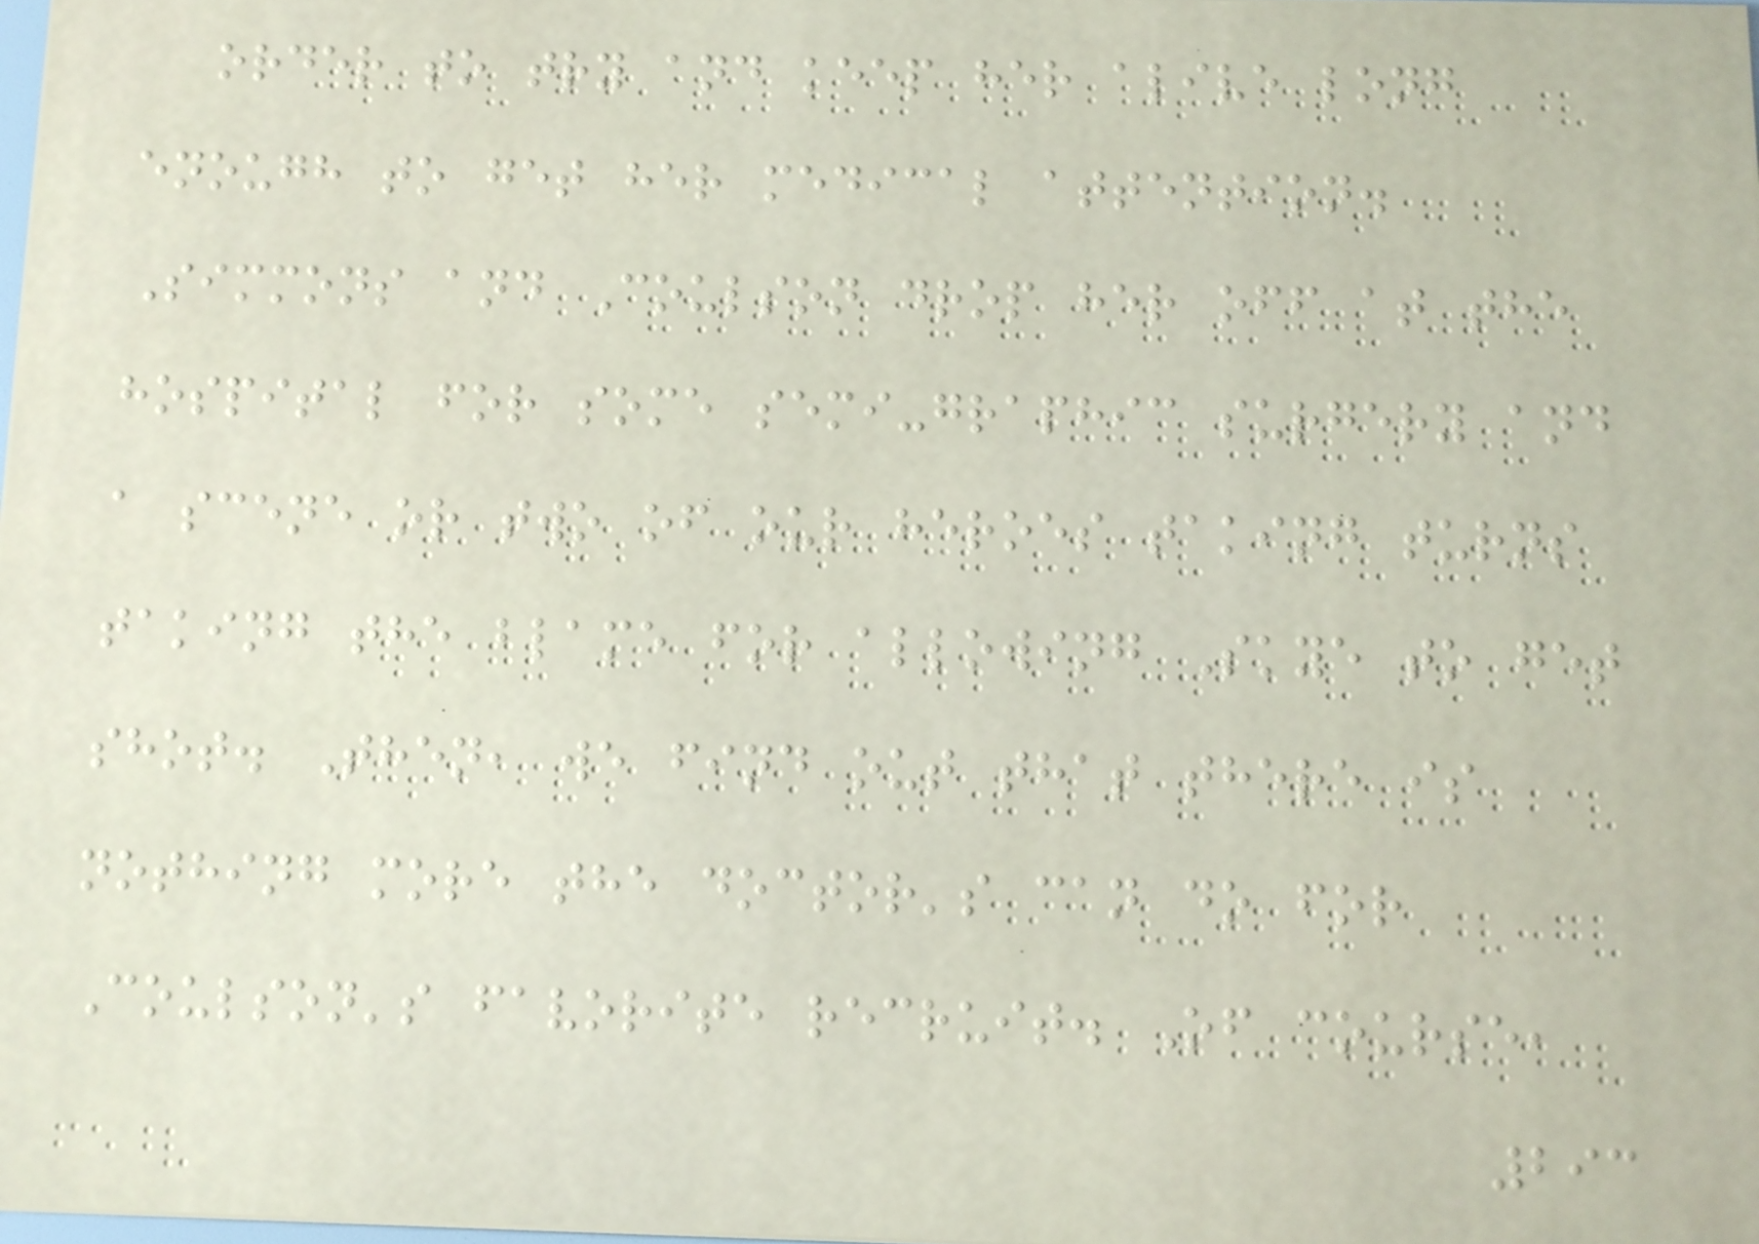order to try and keep her alive long
enough to get her medical attention.
Simmons and Coulson drop her off at the
hospital for some semi-graphic surgery and
a scene or two of our heroes taking turns
taking the blame for allowing Skye to get
shot. Then, we find out that there is
nothing more the doctor's can do for
Coulson's favorite recruit. Of course,
293
